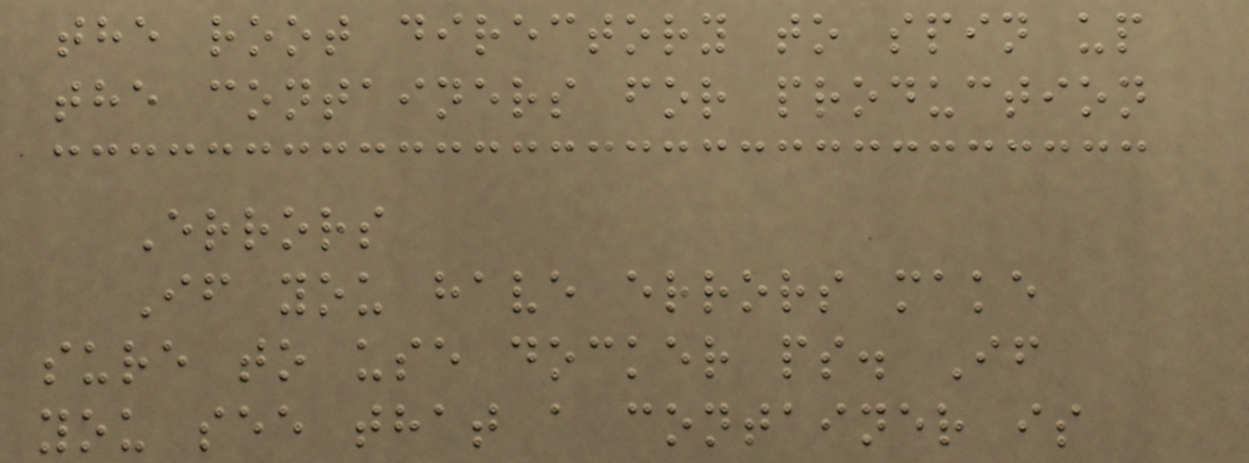the root directory to spin up
the containers for production
Errors
If you have errors make
sure to use docker ps. If
you see that a container is
